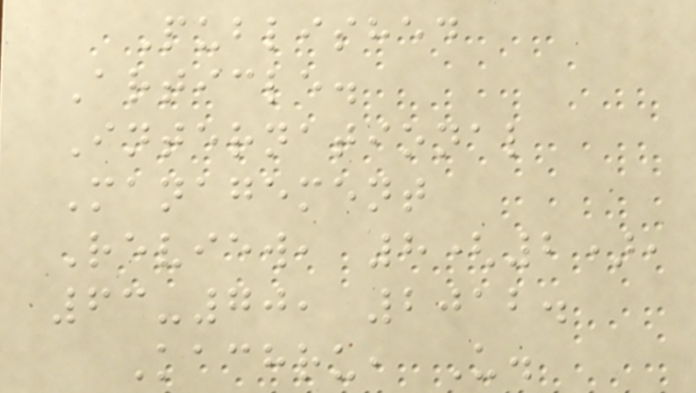Published
Article.
International
Management
Review, 8(2),
63-70, 2012.
Kachru, U.
